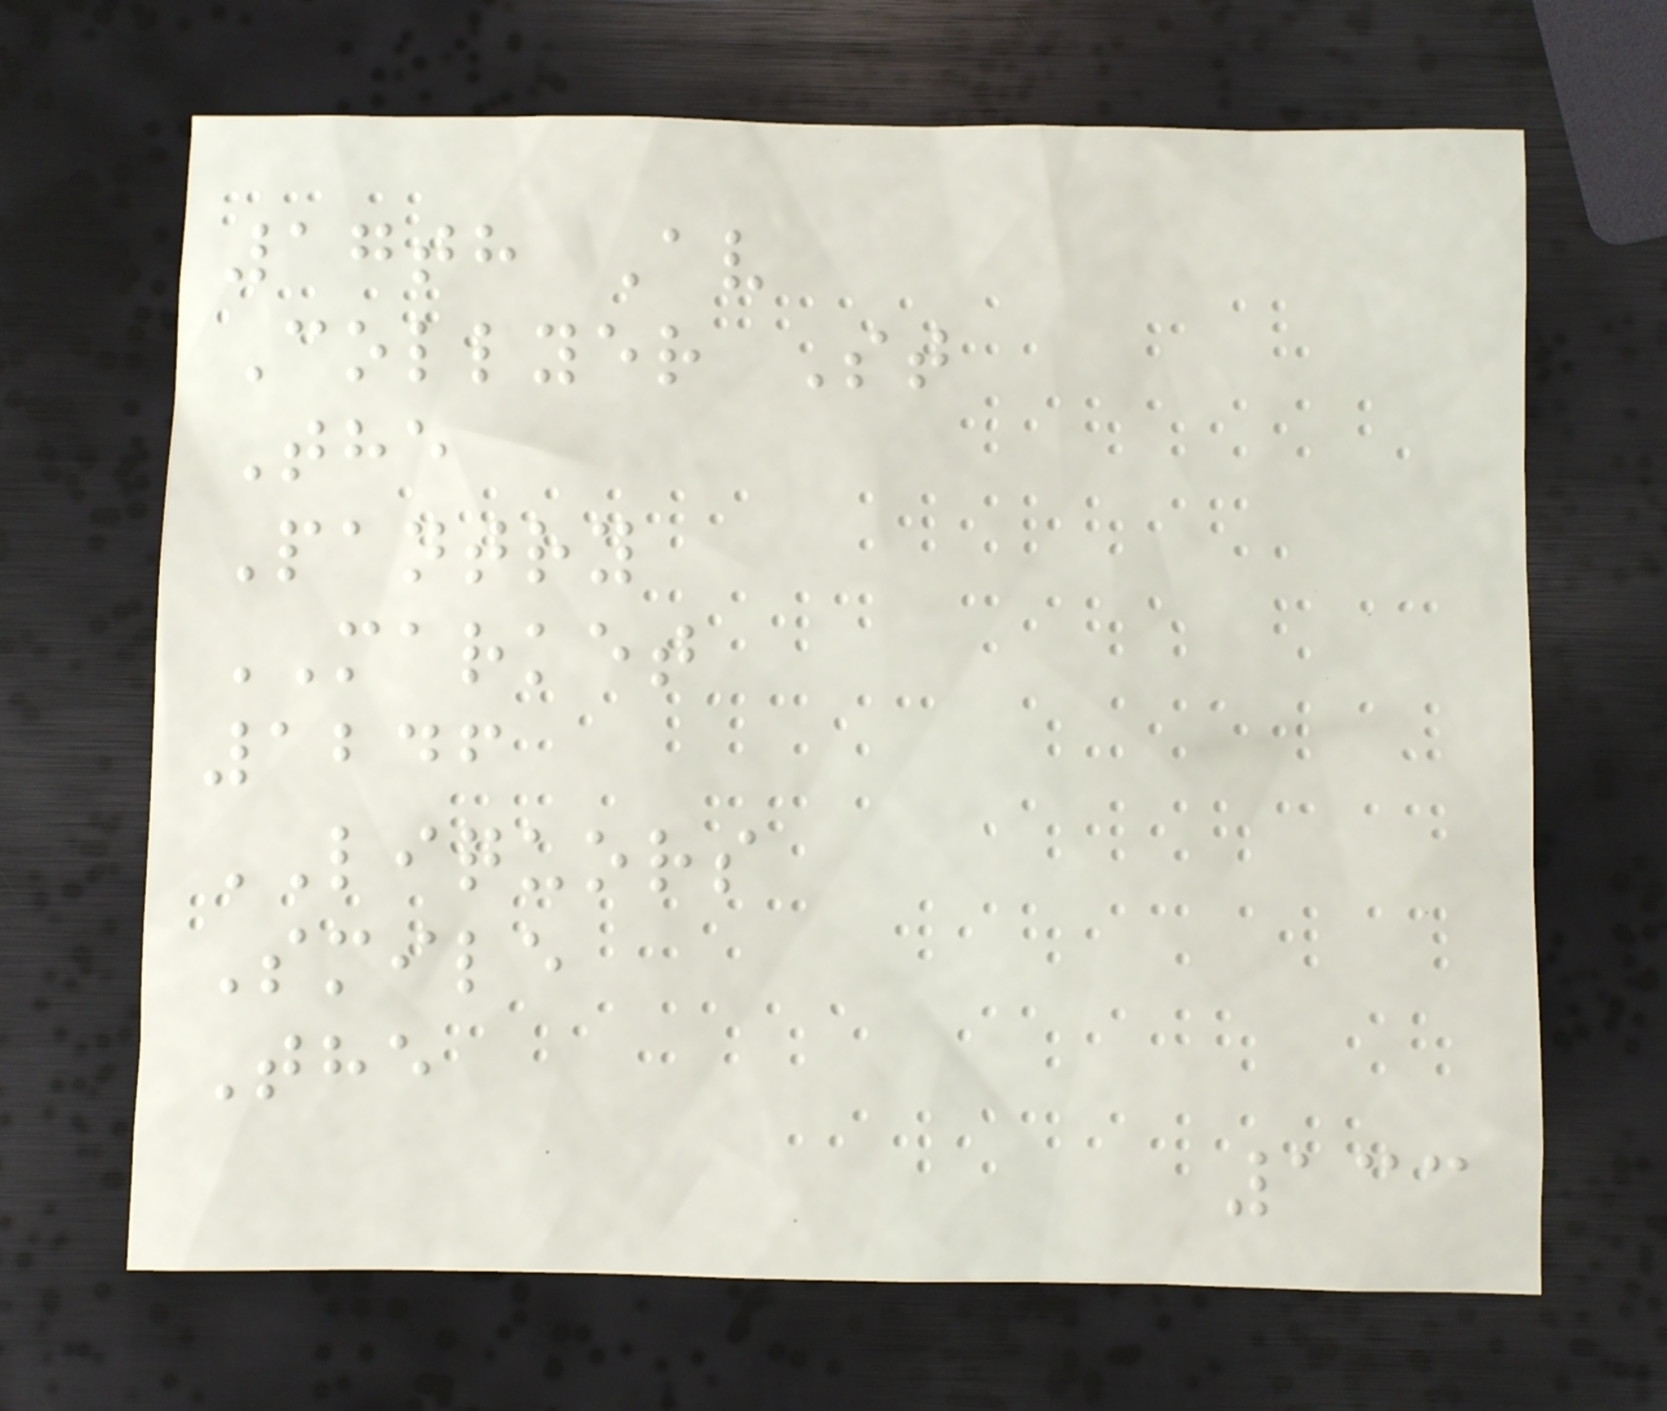17th Av
Collyer St
The
Pantry
MARKET
1246
LIQUORS
Smile
The
133
